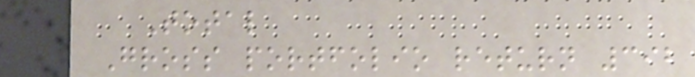Total
Gross portfolio return 392
